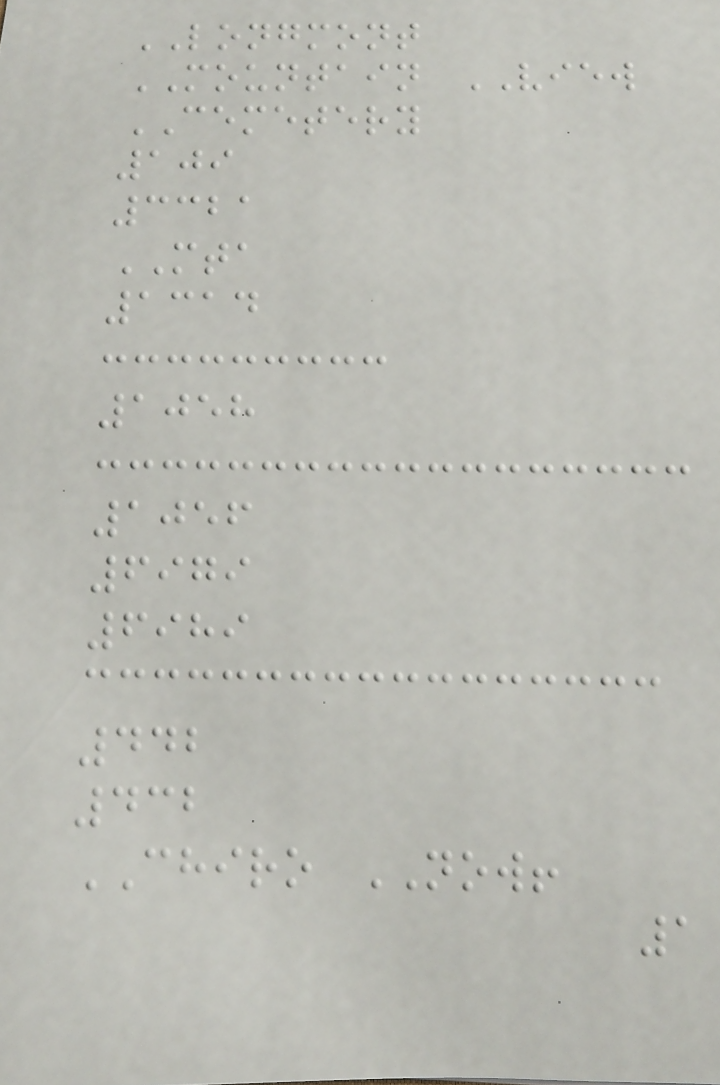LONGMONT
MOUNTAIN VIEW
CEMETERY
109
3321
MTA
1314
1058
1056
6979
6989
442
432
CHIRO NOW!
1
